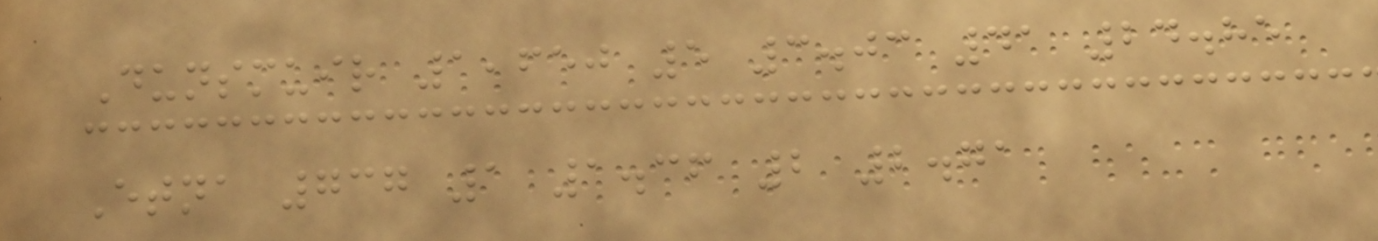Dunsmuir 1,650 5 3.03 41 24.85
Etna 737 1 1.36 2 2.71
